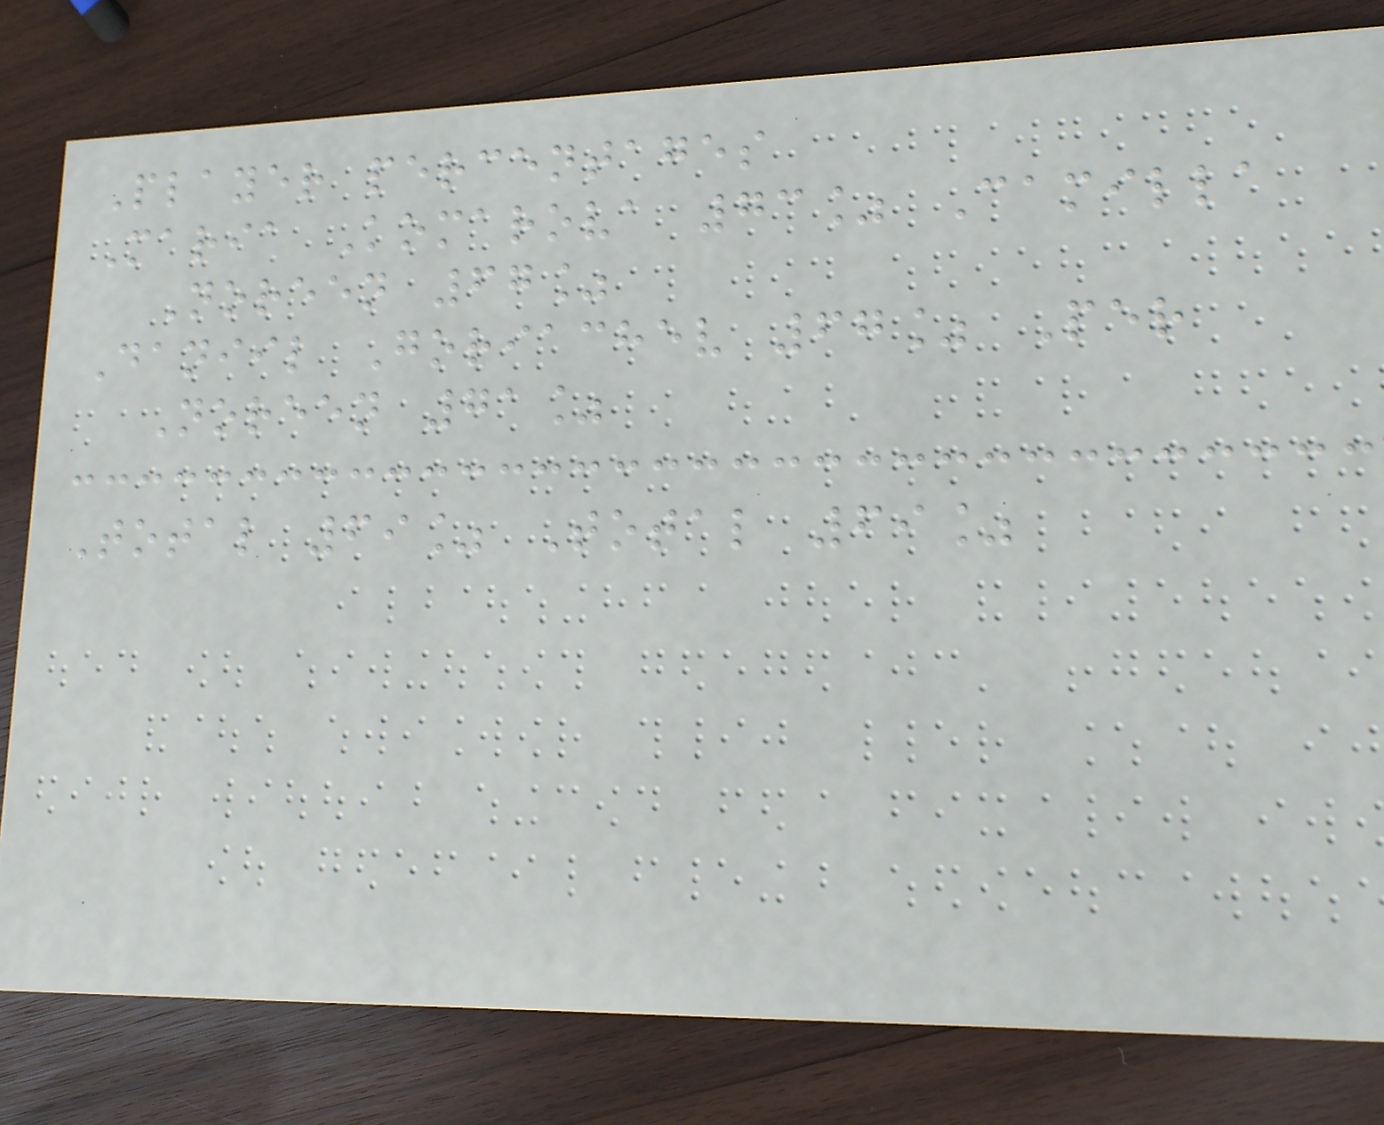Player percentages
Maria Komarova 73% Camilla
Noreen 67%
Daniil Goriachev 67% Per
Noreen 71%
Total 69% Total 69%
